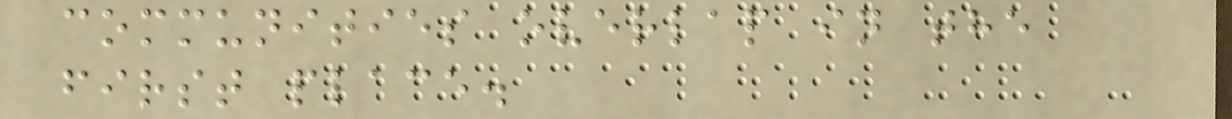communities overlap in the
first place.
